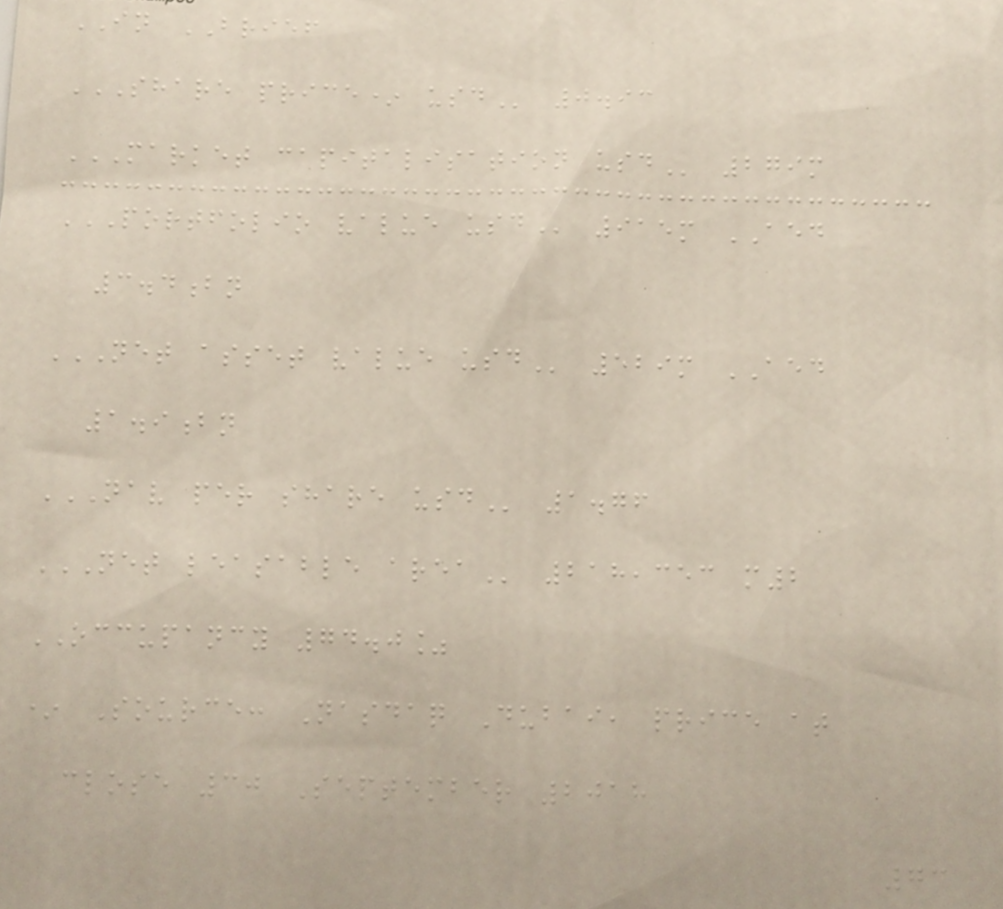IN BRIEF
SHARE PRICE* USD 0.93
MARKET CAPITALISATION USD 279m
PORTFOLIO VALUE USD 915m AED
3.4bn
NET ASSET VALUE USD 529m AED
1.9bn
NAV PER SHARE USD 1.76
NET LEASABLE AREA 218,353 m2
OCCUPANCY 74.0%
* Source: Nasdaq Dubai, price at
close 30 September 2018
73
